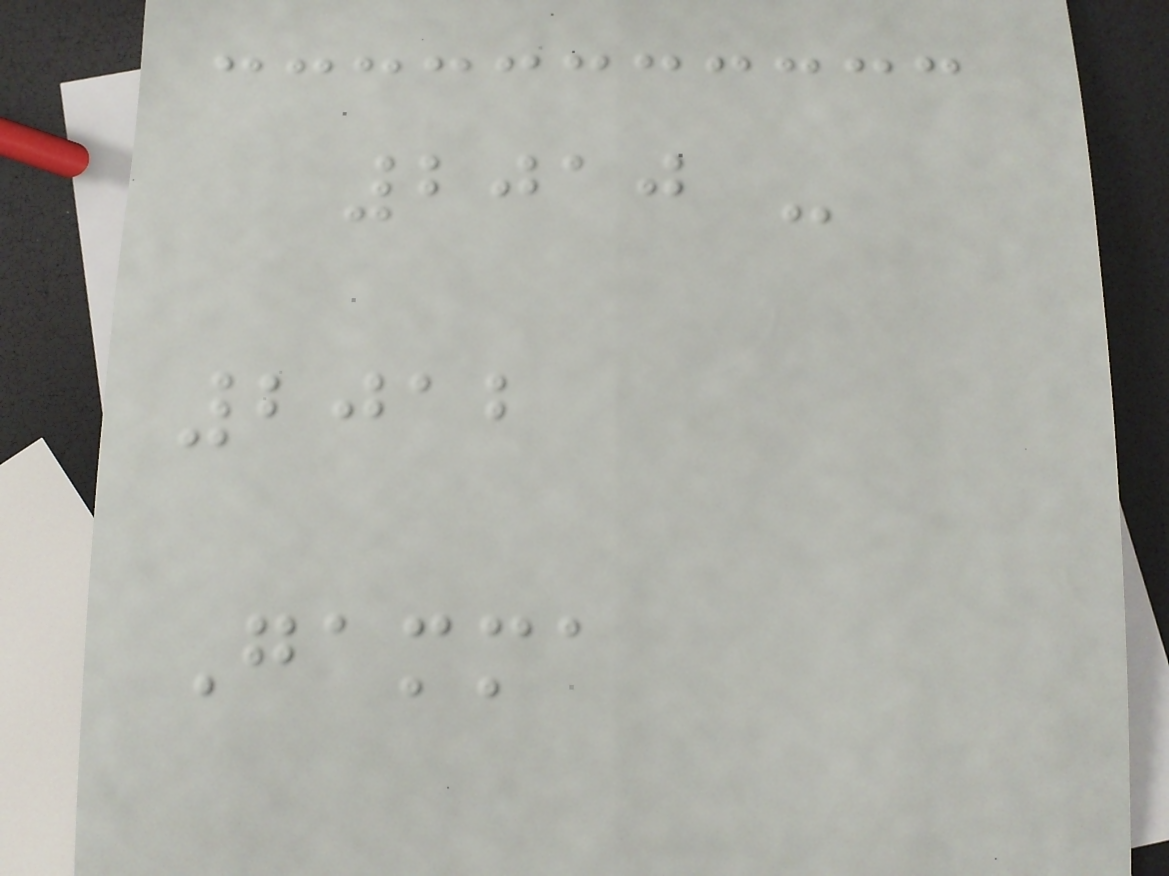2010 -
2012
Gamma
